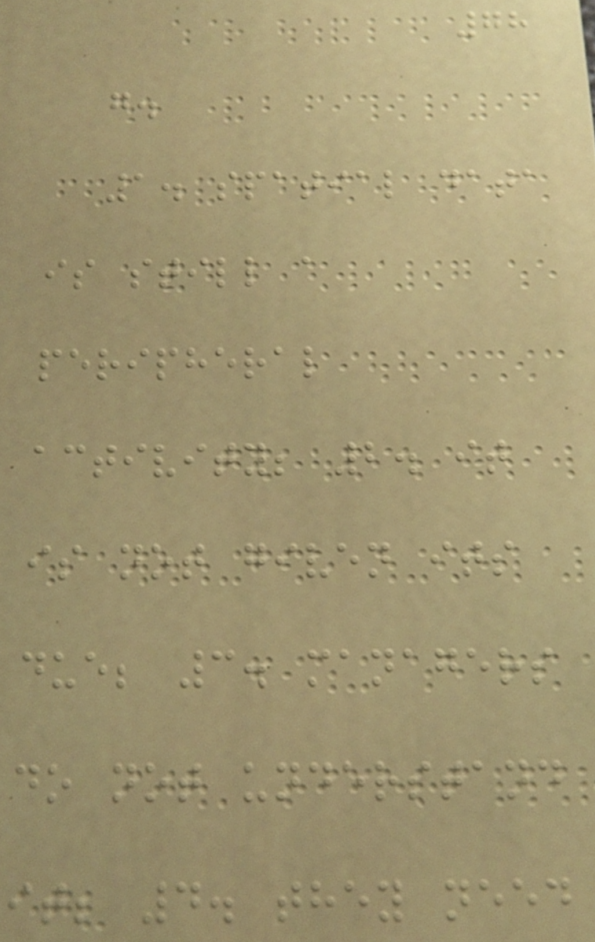78
g.
1. spatial data
is still a
peripheral
activity; 2. it
is not given its
due; 3. managers
do not understand
it; 4. they need
